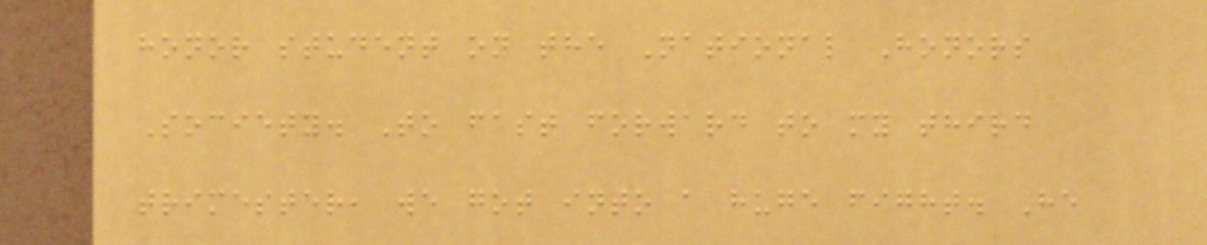honor student on the National Honors
Society. To fast forward to my third
trimester, we got into a huge fight. He
